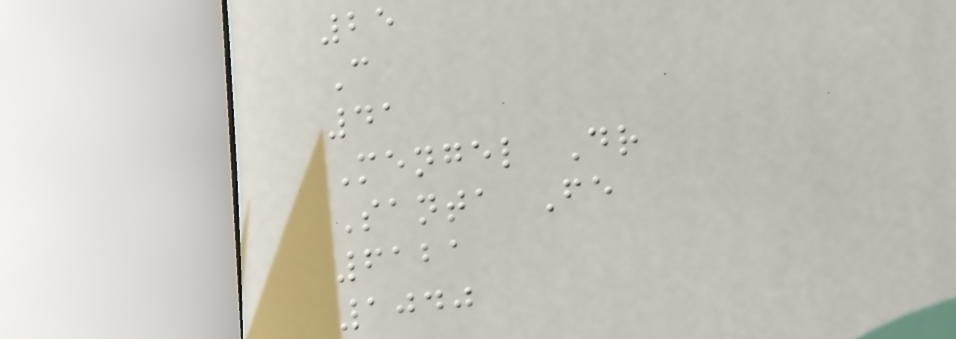25
C
41
Mengel Dr
Santa Fe
6121
1040
